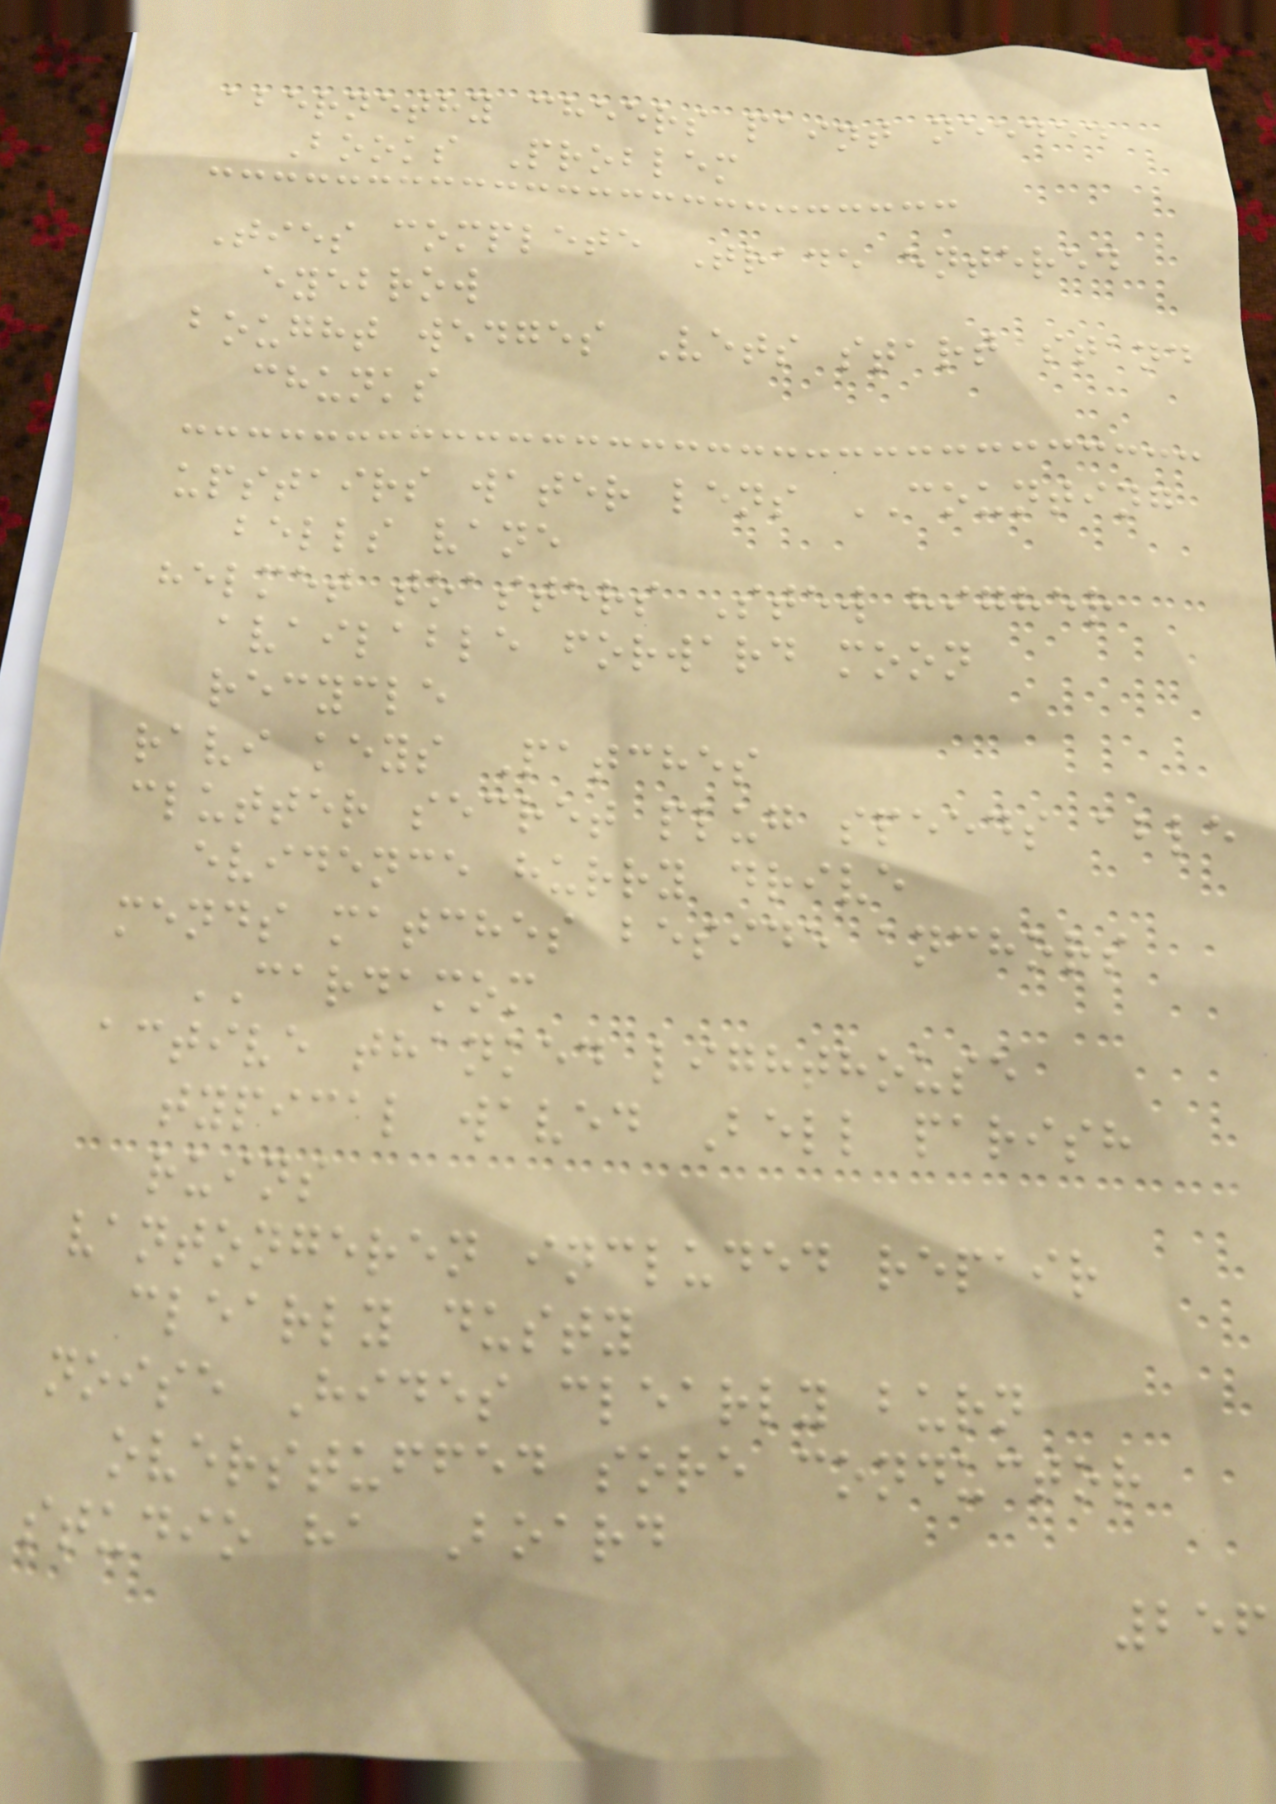abernethy cheers paint needed
Books Problem
Ties complete Trade entered
eyebrow
bought wedges Vets start stand
chunks
upstairs water lens COUNTING
bells vane
helmet toasters Stew higher
available forward moon
recycle
ravi keys Patches
clutter secret plug speeds able
evidence hurry drive
mends matches beside anchors
CARDAMOM
active thanked lighthouse
typical waved Bell parish
ruins
vantongeren included repair
clearly dusty
noise Hides clearly burn
overstuffed sore conductor
studio ha Board
256
